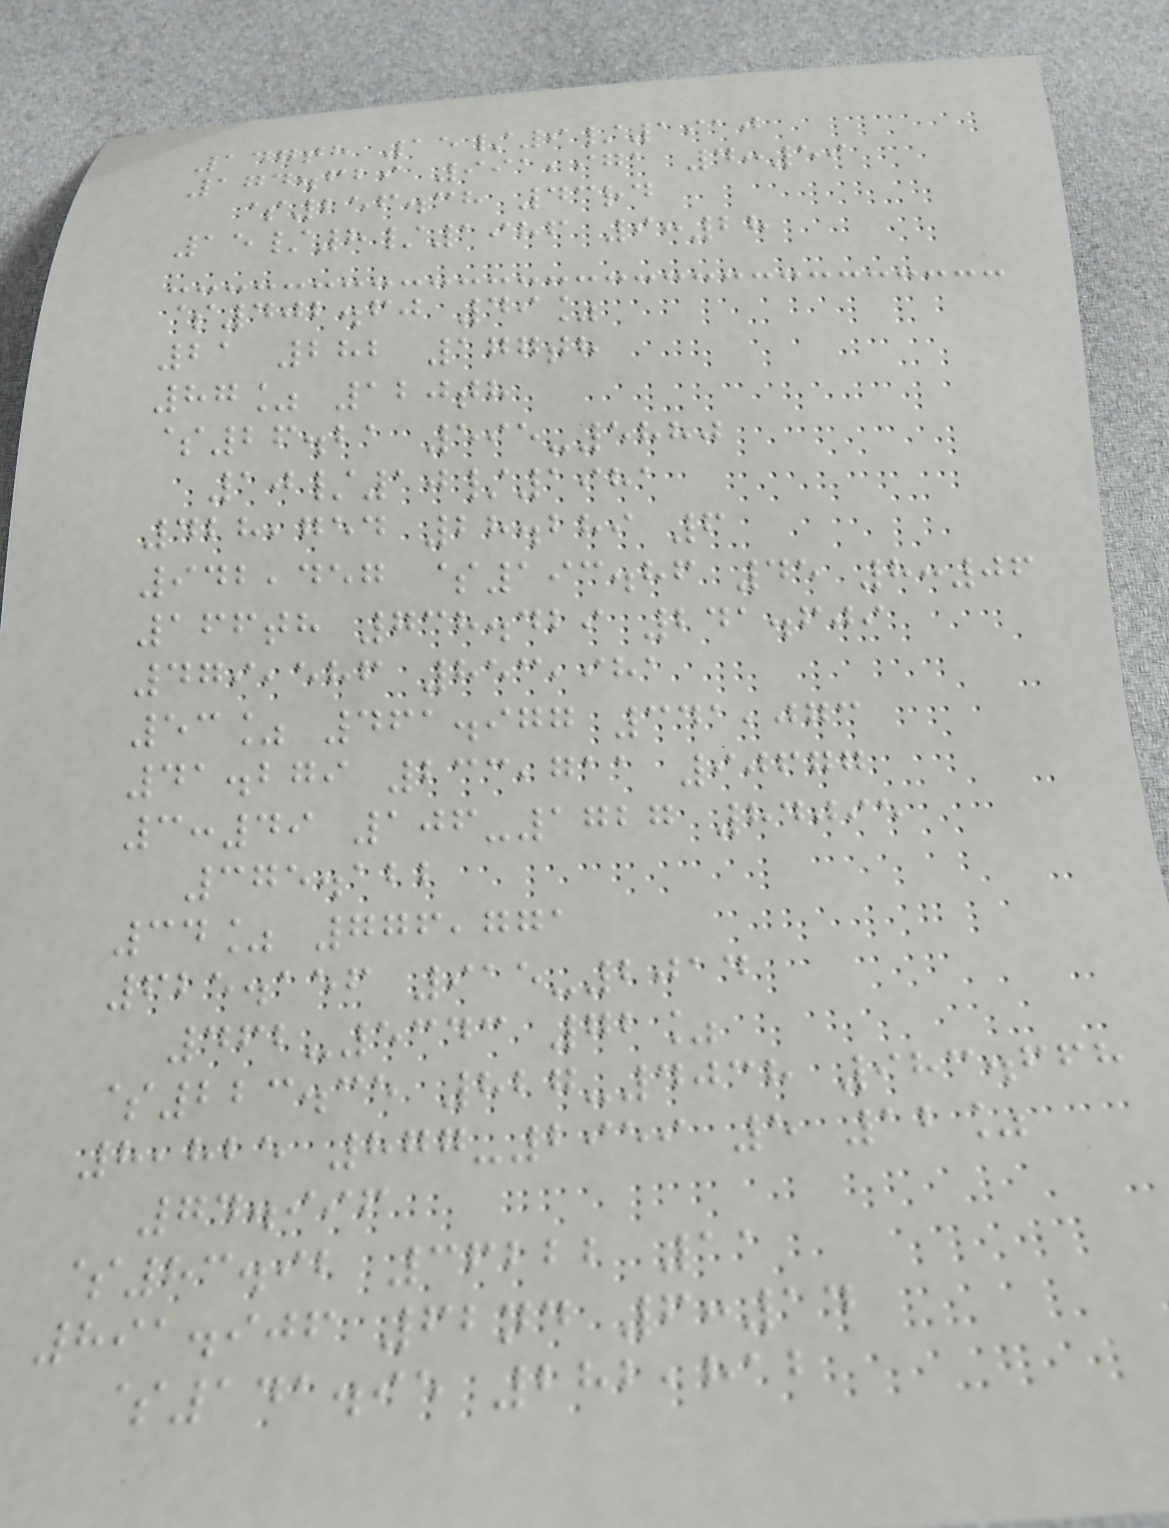147th 15/9/1910
174.629 991,971 4:59
$256.38 43rd
15/8/1986 9:28
$402.60 49%
21 282 177th
87% 120th
$26.21 595-5880
10/10/1981
428,754 28.289 6
942,457 $193.86 45 8:06
166th 738.429 241.609
479,586 853,981
53% 461.977 341,073
41.279 233,711 90677
3:49 106-1727 84095
375.122
34% 776,771
625.156 915-2014
462-5343 72%
$223.35 827-4038 983.668
8,825 877-2959 5 12%
74.996
$83.92 36222 11
891.906 62nd 6:14
$141.95 282,812
